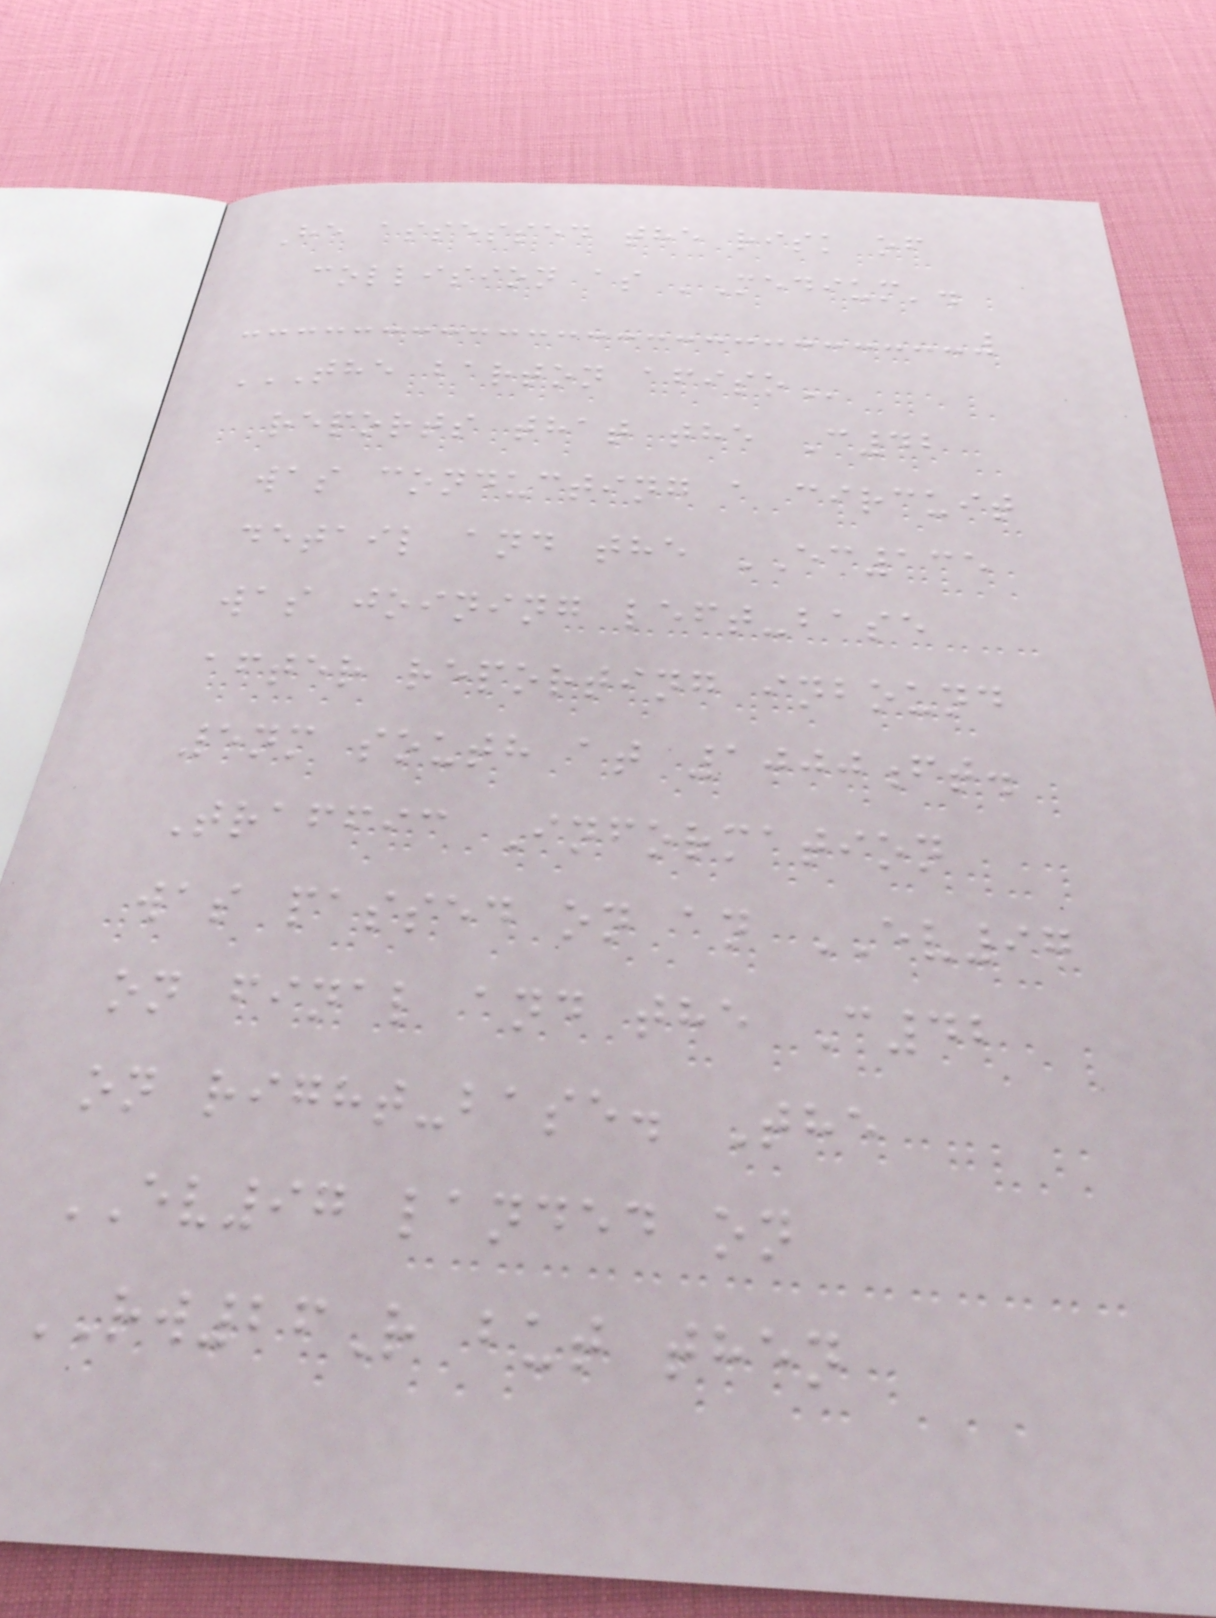He assessed the risk of
collision as 'Medium'.
THE BARTON AFISO
reports that the C42
was conducting a circuit
detail and the EC135
was joining left-base
after reporting inbound
5nm south at 1000ft.
Traffic Information
was passed on an EV97
on final and the C42
on right-base. The
EV97 landed on
RW26R but then
